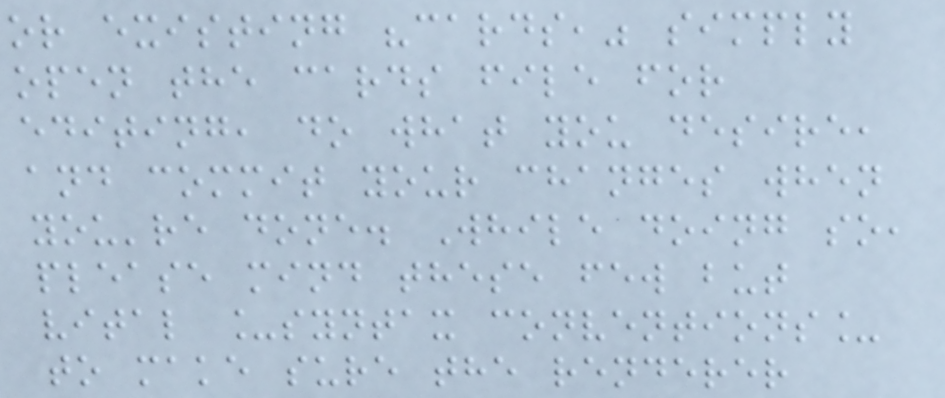or existing "cards," simply
open the cards file for
editing, do what you desire,
and commit your changes when
you're done. While doing so,
please mind these few but
vital _syntax conventions_
to make sure the renderer
